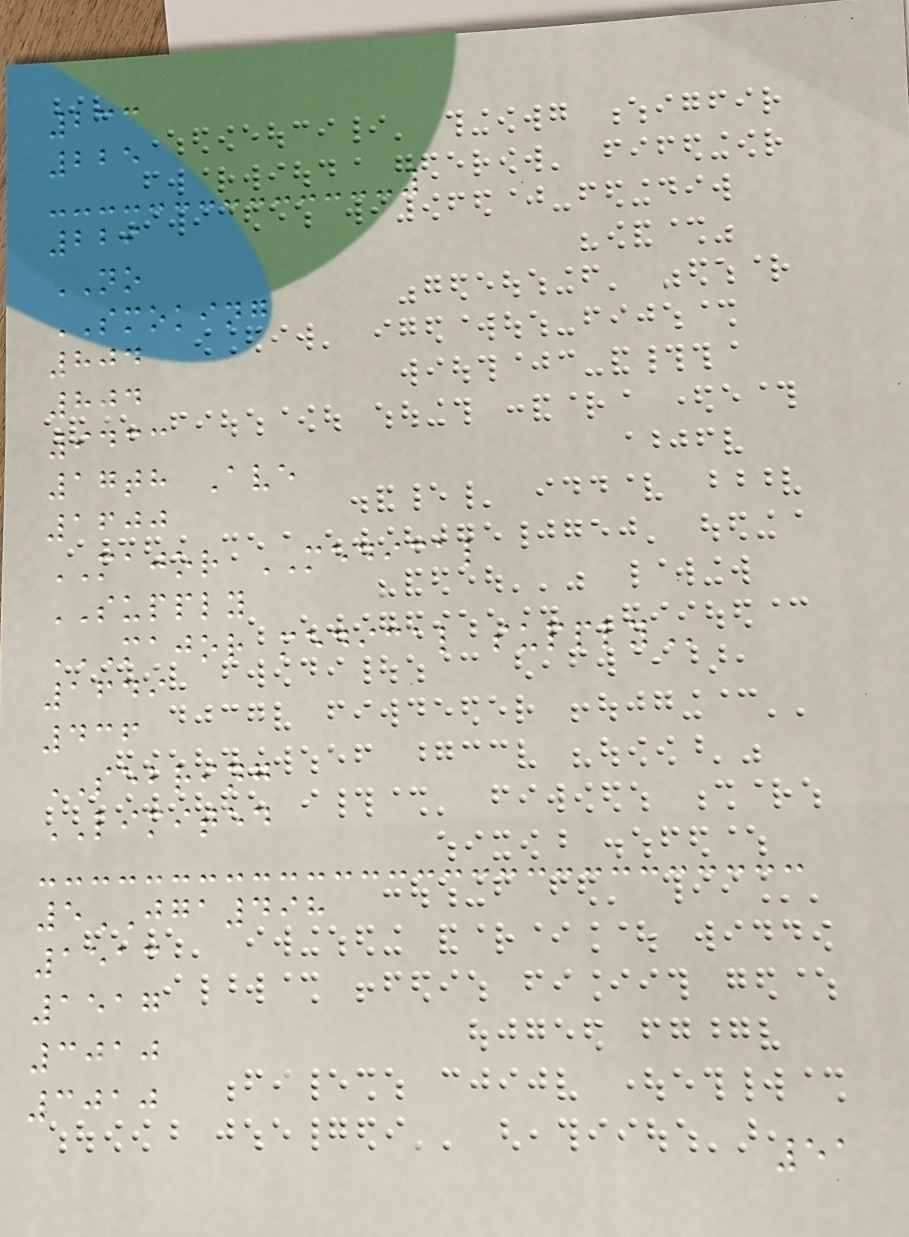233
225
229
NO
SMOKING
804
804
9433
17th Ave
1600
MAJOR MEDICAL
SUPPLY
MAJOR MEDICAL SUPPLY
1649
436
SEBRING
LIMITED
5JGA498
1513
1517
3010
3010
51
